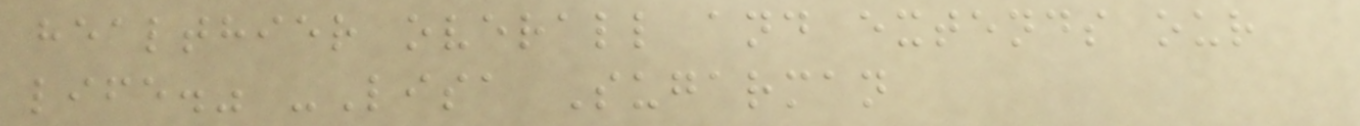healthier overall and extends our
life." -Lisa Sugarman
